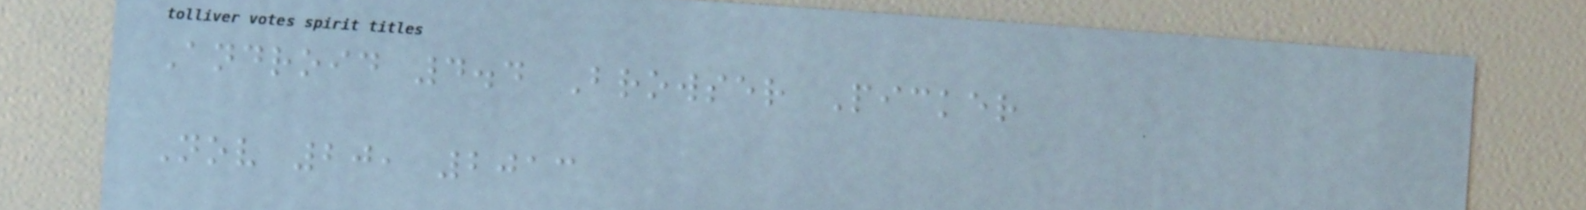Android 4.4 Browser Picker
Nov 20, 2013
